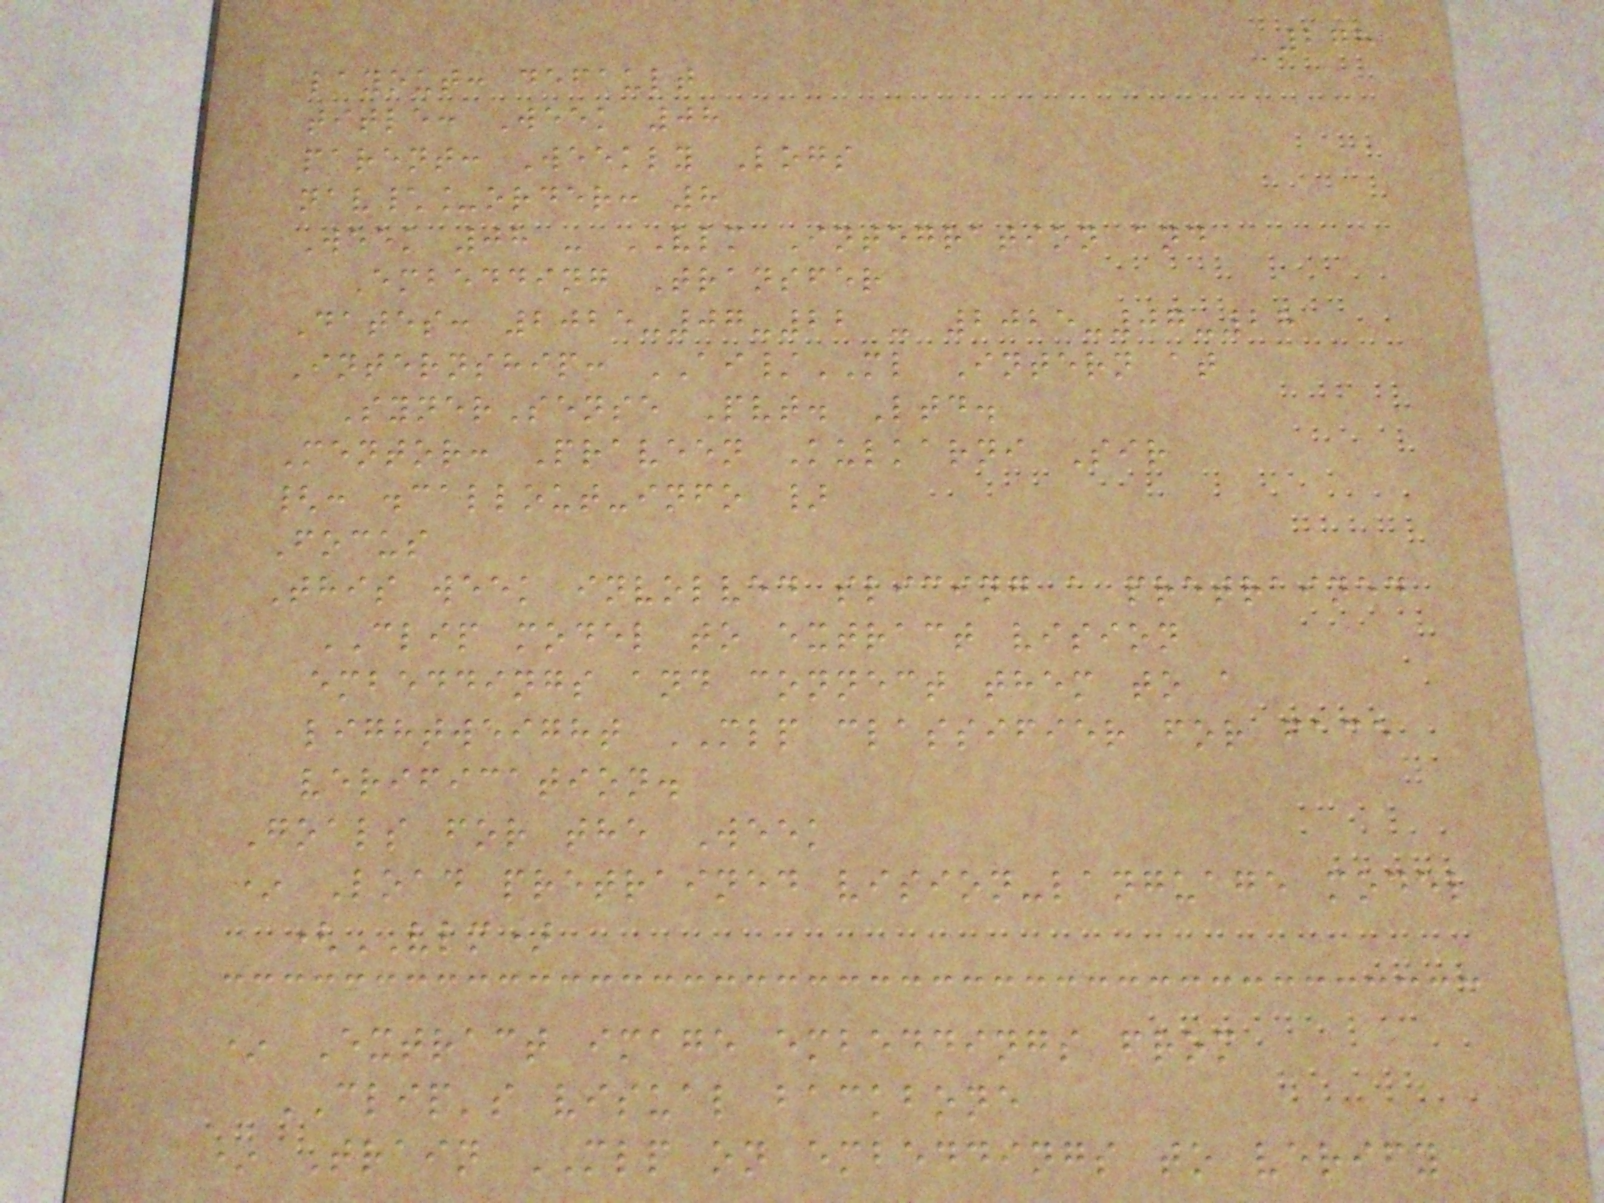278
layout: default
title: Week 08
parent: Weekly Logs
nav\_order: 8
Week 08 - VLM Integration and
Embedding Transfer
Dates: 2025-07-22 - 2025-07-28
Internship: AI/ML Intern at
SynerSense Pvt. Ltd.
Mentor: Praveen Kulkarni Sir
{: .callout-info }
Focus
This week involved slicing a pretrained
CLIP model to extract vision
embeddings and connect them to a
lightweight MLP classifier for face
verification.
Goals for the Week
* Load pretrained vision-language model
(VLM)
* Extract image embeddings from
CLIP's visual backbone
* Train MLP on embeddings to verify
